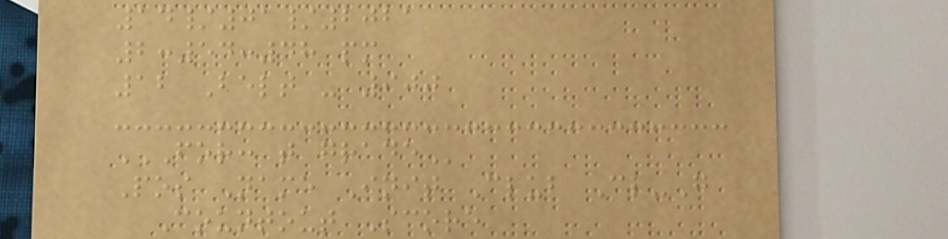14/01/2021
2:54:48 pm
12 Belt - 900
FOR: T GRADE
Pos Name Init Club Cl-G
Countout Score
